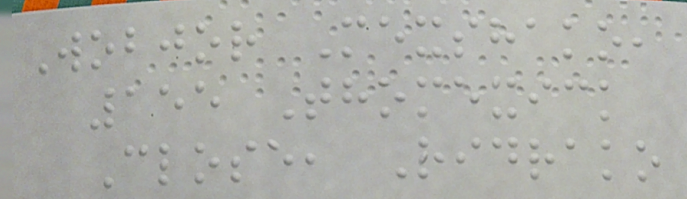Wobjor Mexshako,
155 Thomexick
Close, Ridrako
